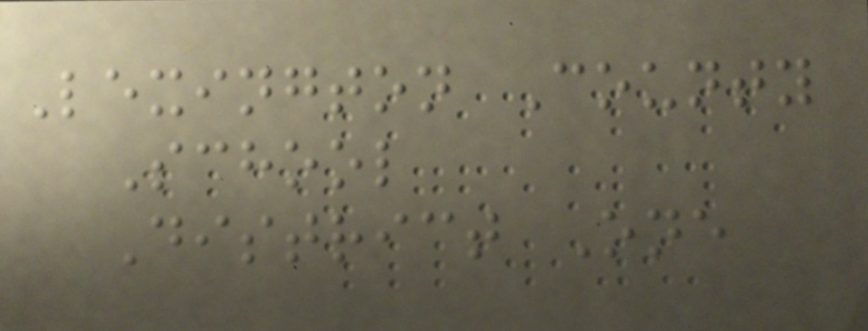Lexington County
School
District One
